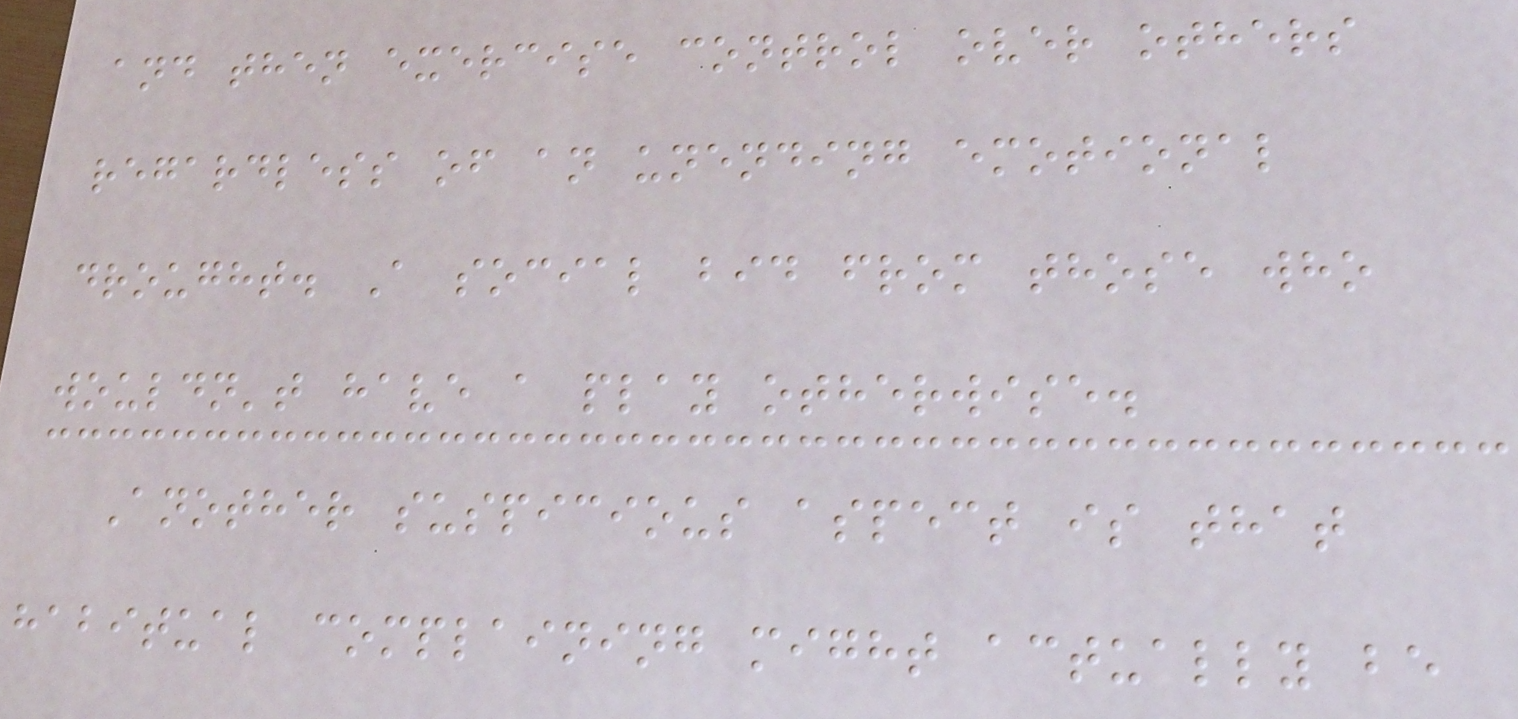and then exercise control over others
regardless of an unending emotional
drought. A social bid from those who
wouldn't have a play otherwise.
Another suspicious aspect is that
habitual complaining might actually be
